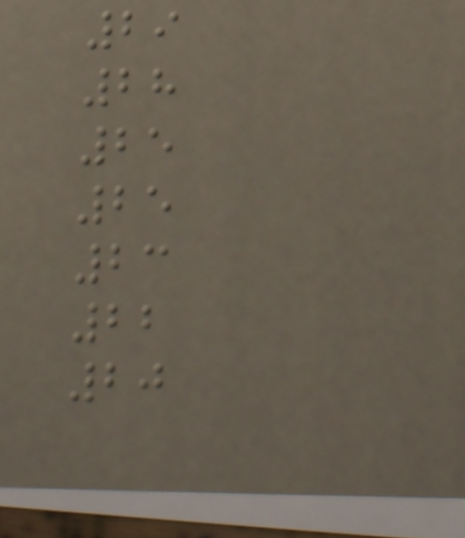29
28
25
25
23
22
20
